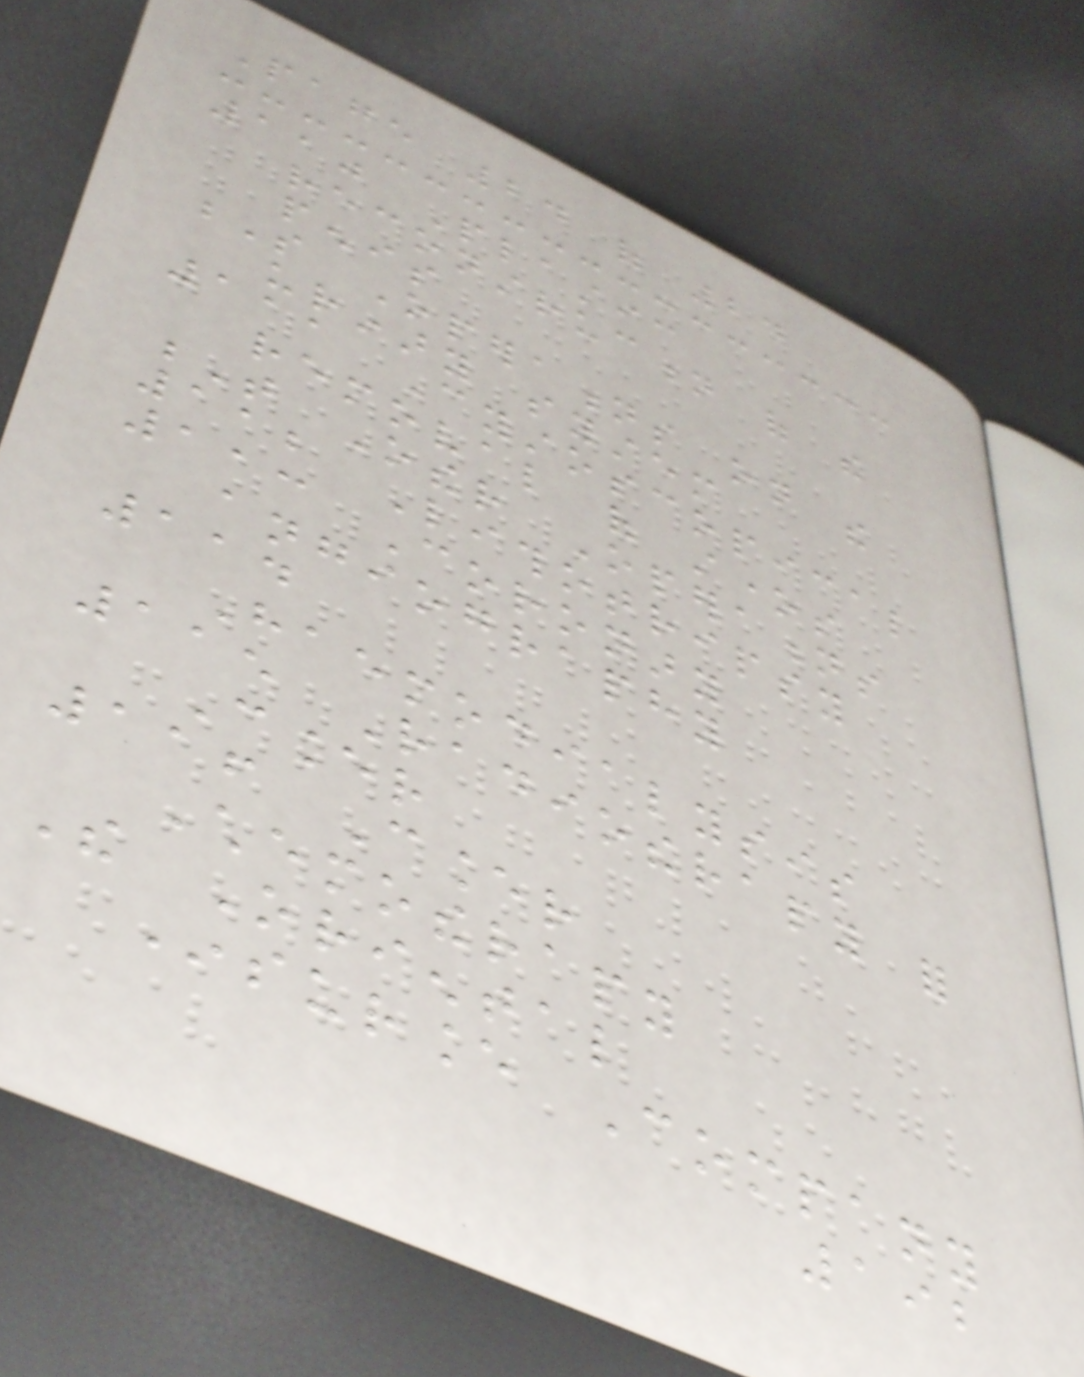Page 24 of 24
110 Plastic
reconstruction of the
penis
S Operations on the
urinary system
111 Cystoscopical
removal of stones
T Other Operations
112 Lithotripsy
113 Coronary
angiography
114
Haemodialysis
115 Radiotherapy for
Cancer
116 Cancer
Chemotherapy
The Oriental
Insurance Company
192
